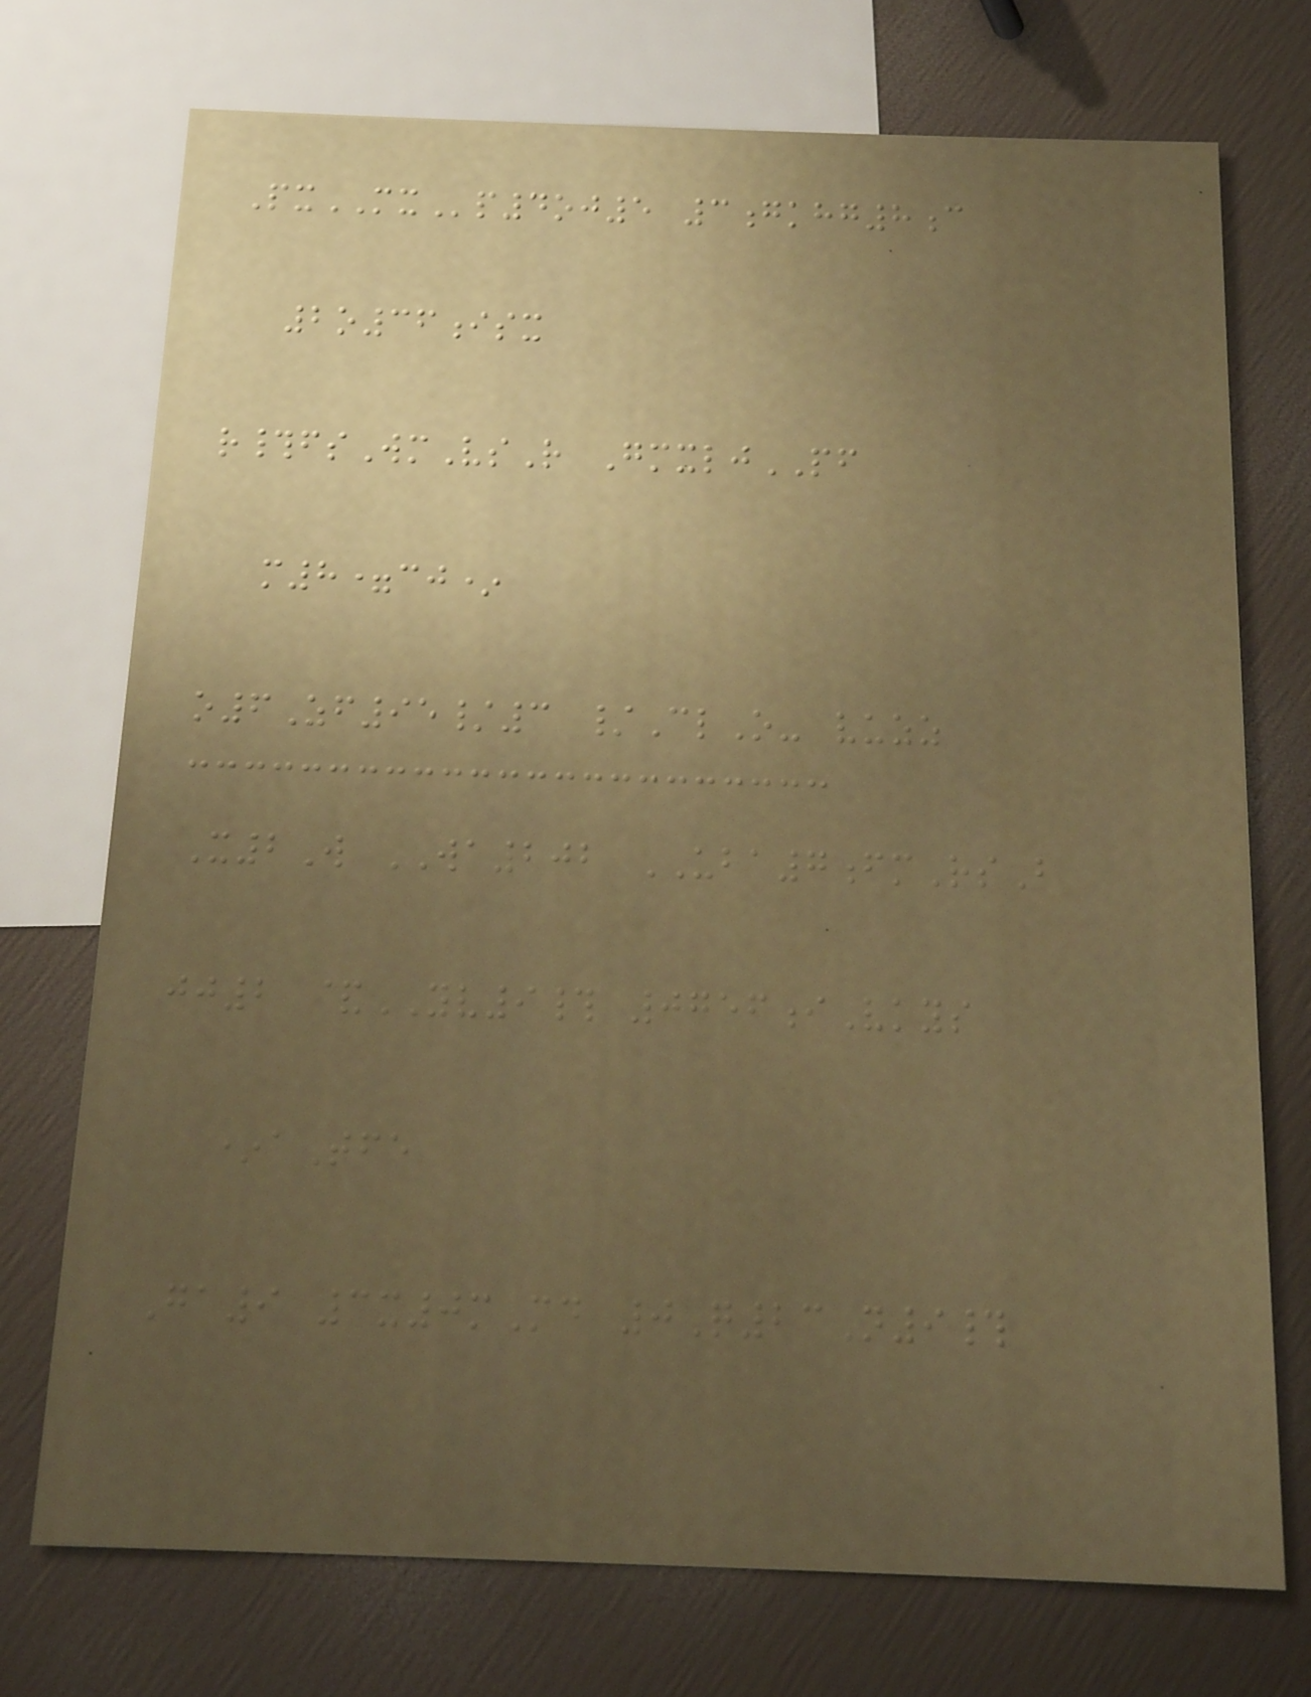PxMXp4oj5 3gkhg8c
2o36isx
r#fsWmVsR GmxljPF
m8=cj*
o6Zf95/3 /ClO- vuzz
X2W WA202 UBA7fmRsB
jj2 &YV9# 0756iVkys
*aTfe
Ga9 3x0mMd 0Q23N9#
